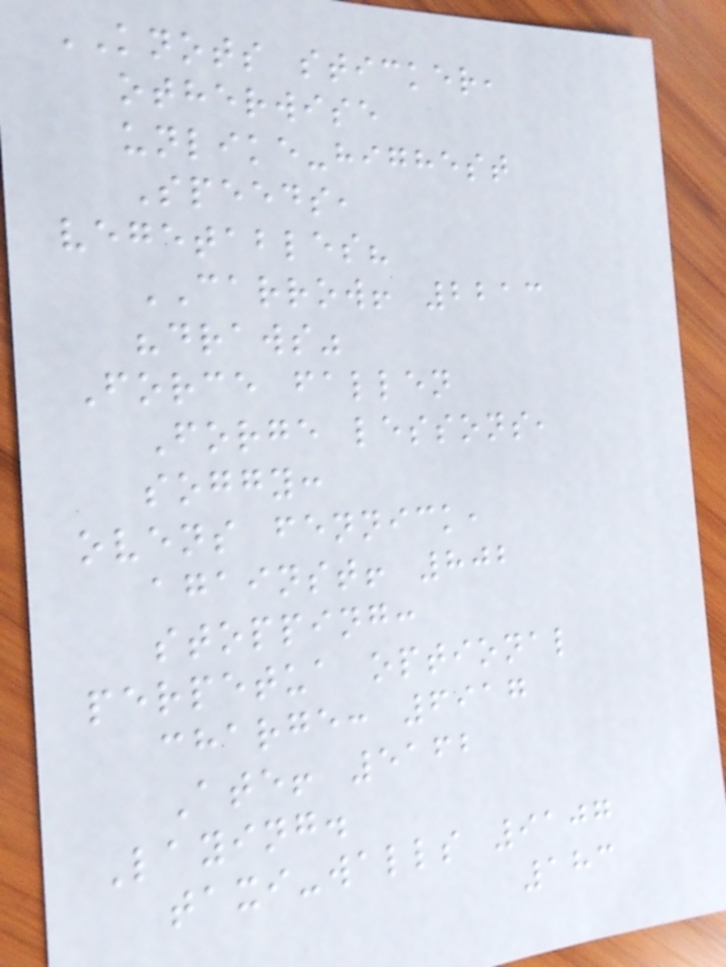KNOTS sticker,
otherwise
unlike-highest
Speeds,
vegetables?
CARROW! 2213
"draws"
Force fallen
Forge lessons,
soggy:
ovens fennick,
against! 802
stopping:
perpetua optional
charge: 6917
Ate! 5162
Laying.
taxi-walls 9107
183
